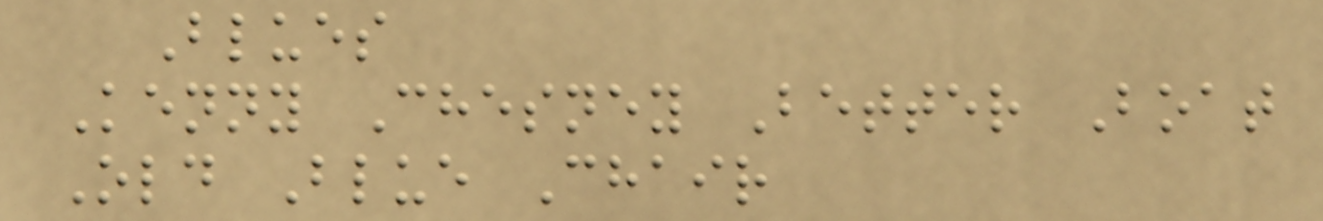Blues
Kenny Chesney Better Boat
Old Blue Chair
